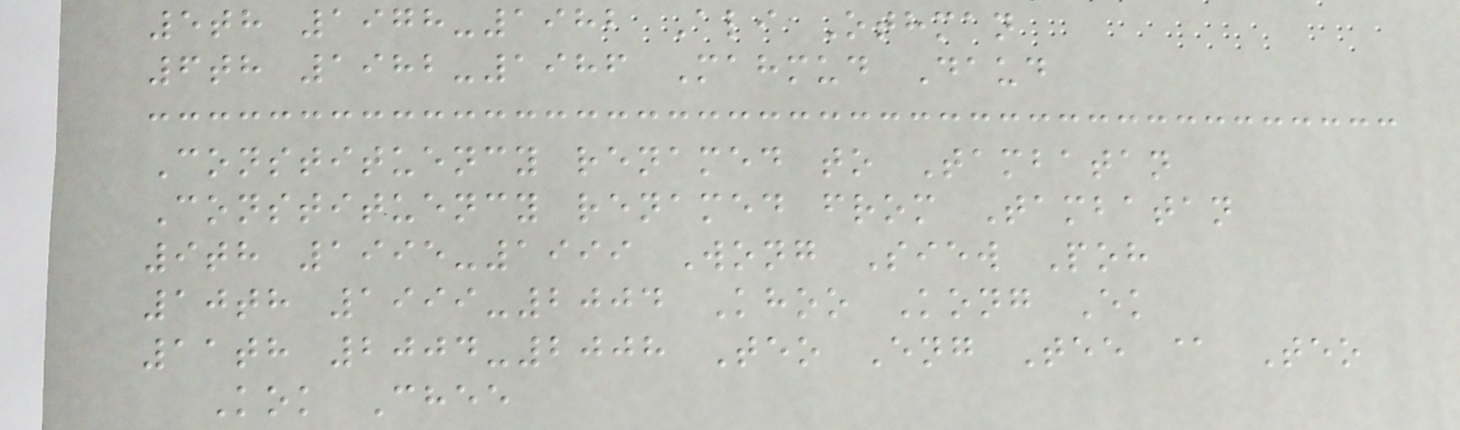5th 1978-1982 Ali Othman
6th 1982-1986 Mahmud Daud
Constituency renamed to Tambatan
Constituency renamed from Tambatan
9th 1995-1999 Wong Siew Poh
10th 1999-2004 Khoo Kong Ek
11th 2004-2008 Teo Eng Tee @ Teo
Kok Chee
